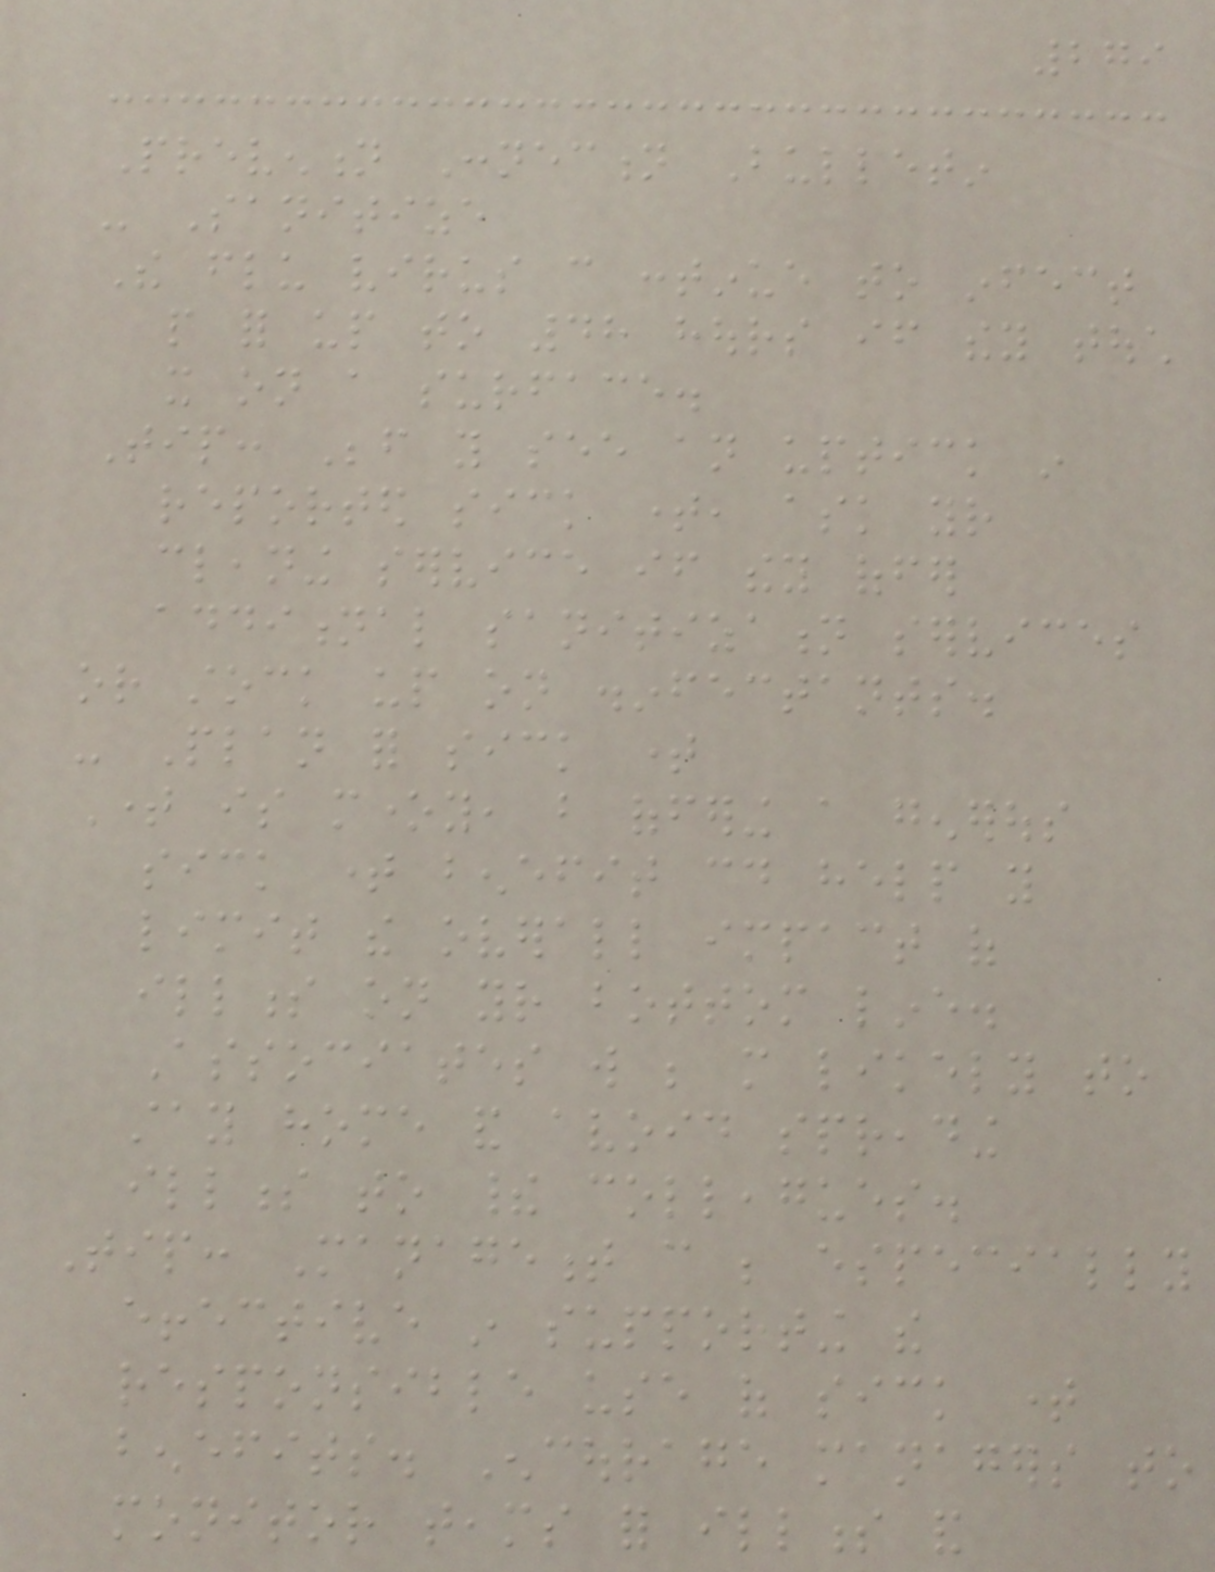279
Prevention Connection Bulletin
- Sanitize
The flu virus can continue to infect
people for up to 48 hours if they touch
it on a surface.
Tip: Before you see an uptick in
reported sick time, ask your
cleaning service if they offer
additional sanitization services
or stock up on disinfectants.
- Plan for sick time
Time is money, but offering a generous
sick time benefit could help you
limit the overall impact of
illness on your bottom line.
Associates will be more likely to
stay home and avoid spreading
illness to their colleagues.
Tip: Management can be especially
effective in supporting the
responsible use of sick time
benefits. Encourage managers to
monitor teams for illness and
